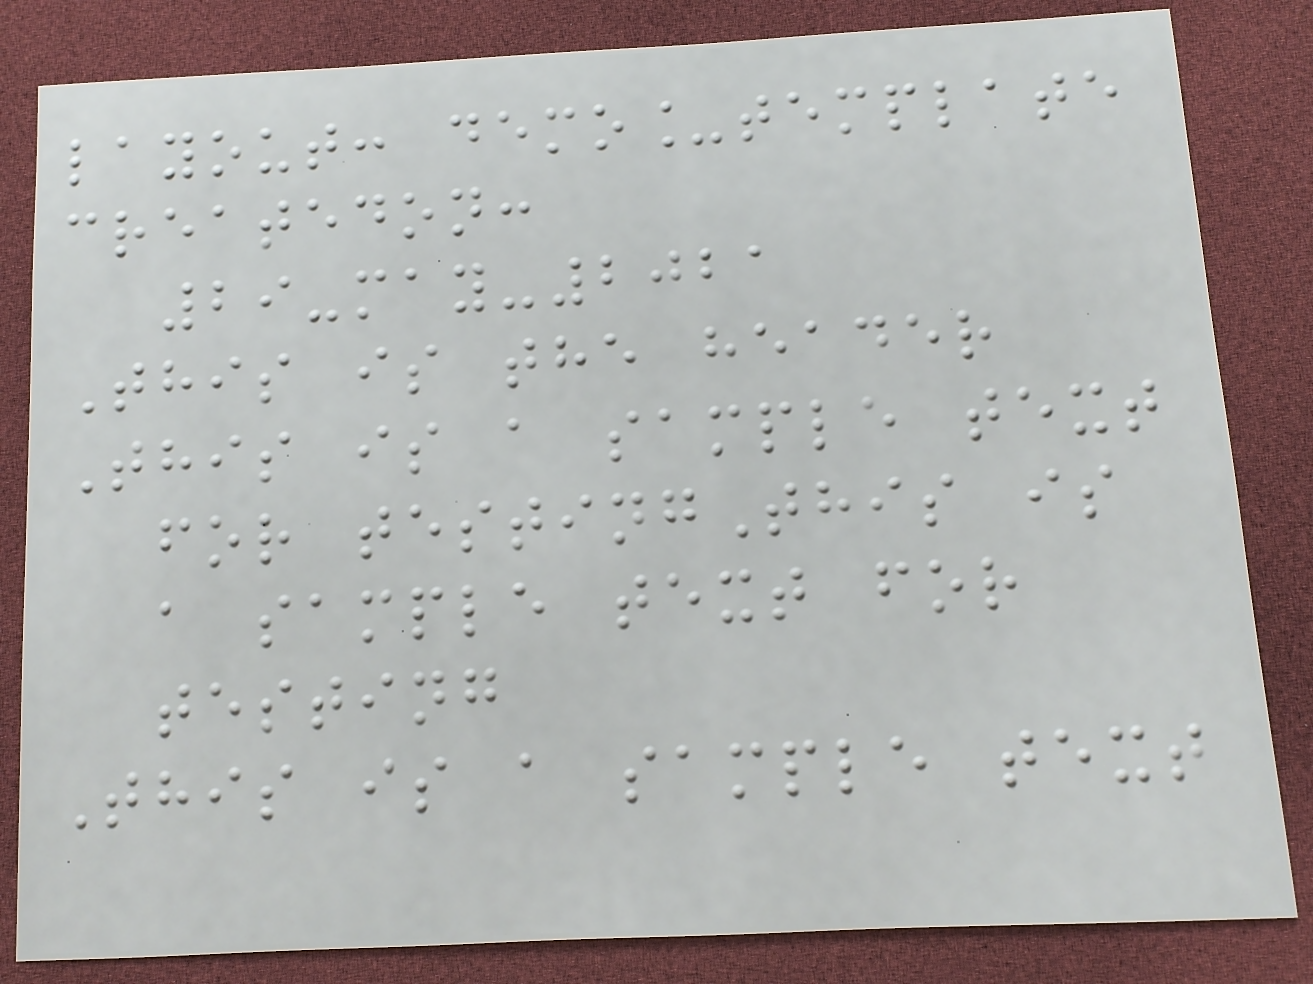layout: demo_template
createdon:
29-may-2021
This is the header
This is a sample text
for testingThis is
a sample text for
testing
This is a sample text
